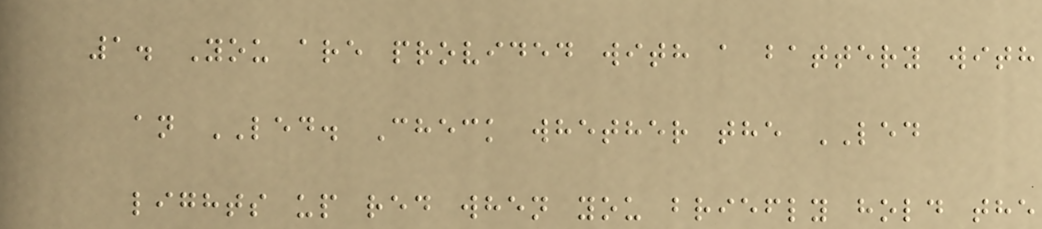1. You are provided with a battery with
an LED. Check whether the LED
lights up red when you briefly hold the
